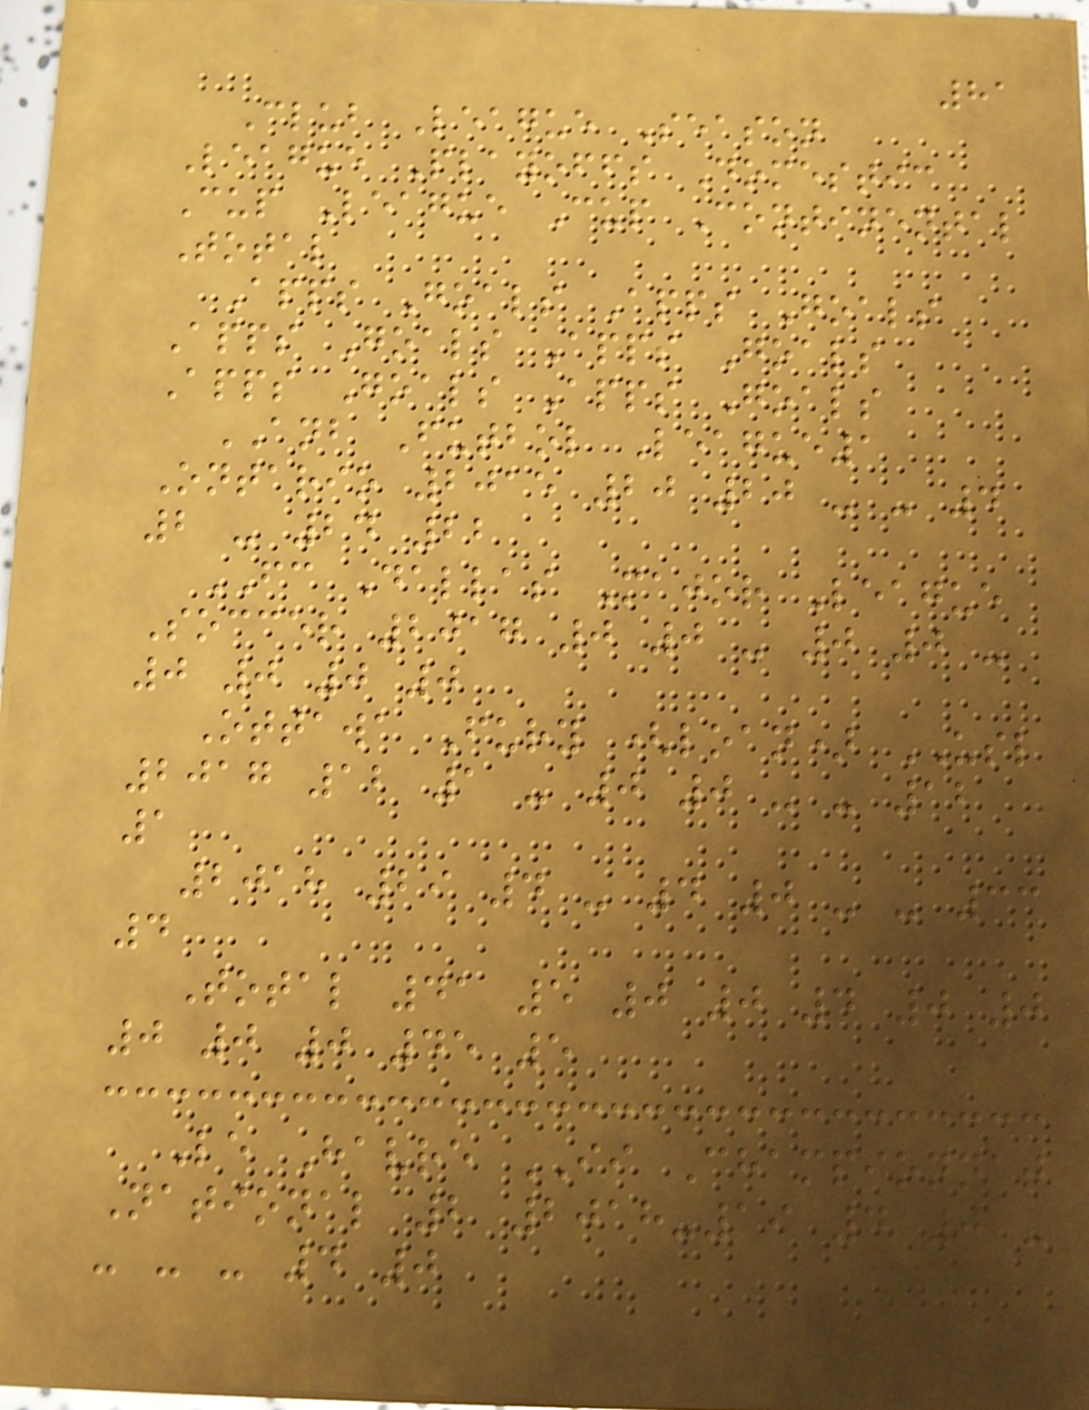81
Club League Season
League Playoffs Domestic
Cup League Cup Continental
Total
Apps Goals Apps Goals
Apps Goals Apps Goals
Apps Goals Apps Goals
ANB Futbol League1
Ontario 2015 20 20 - - 4
2 - 24 22
FC Dallas Major League
Soccer 2017 0 0 - 0 0 -
0 0 0 0
Ottawa Fury (loan) USL
2017 12 1 - 0 0 - - 12
1
2018 29 4 - 4 0 - - 33
4
Total 41 5 0 0 4 0 0
0 0 0 45 5
Le Havre II Championnat
National 2 2018-19 4 0 -
- - - 4 0
